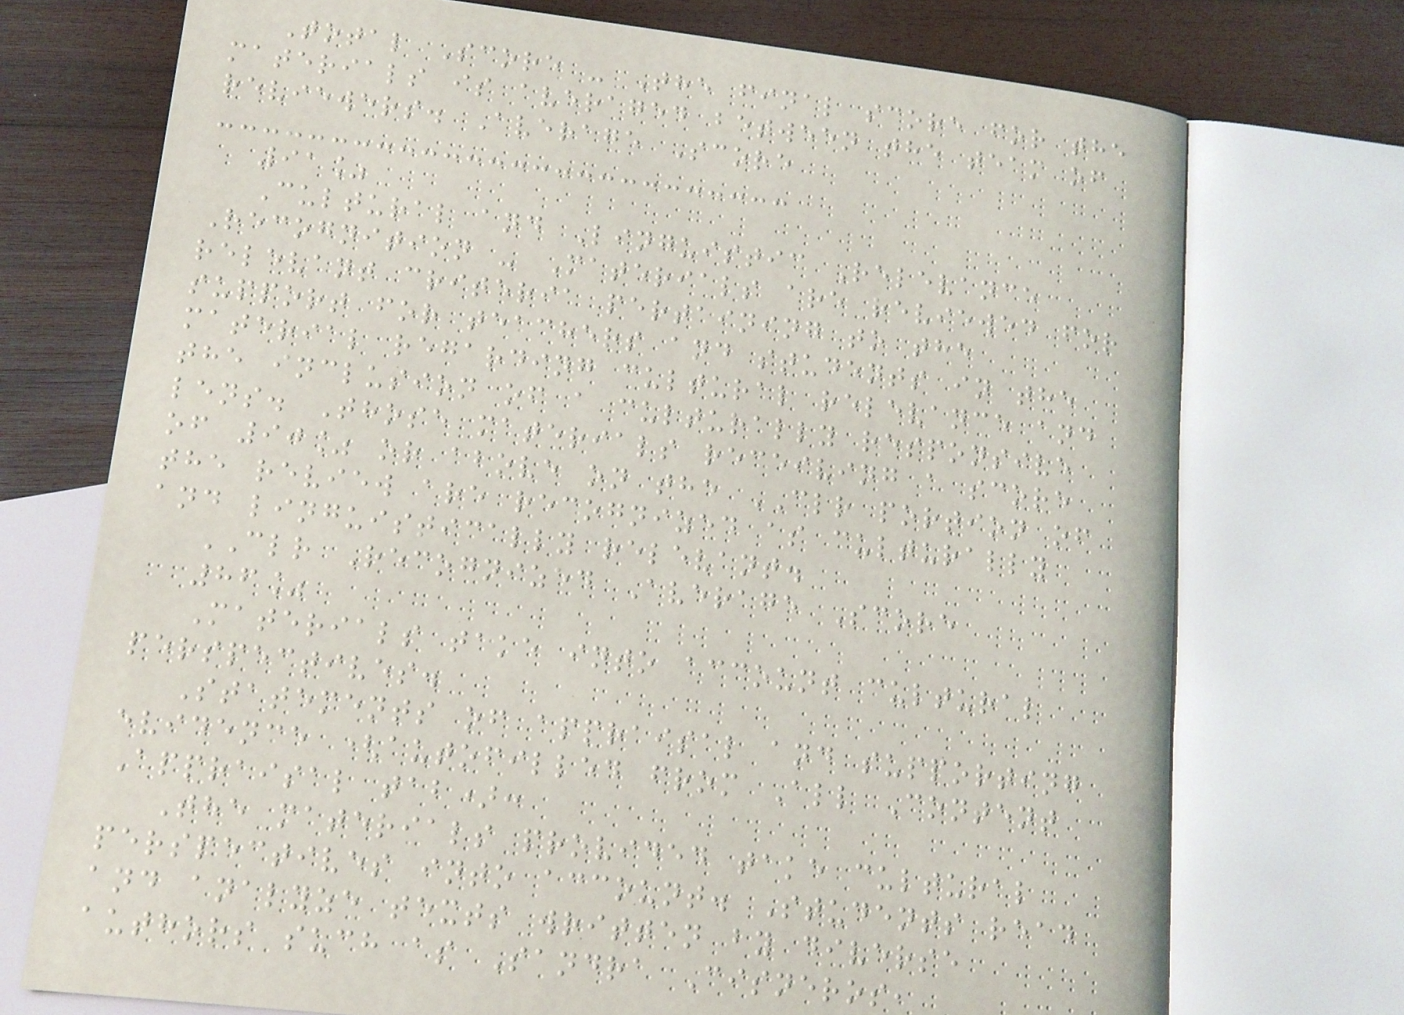Total Score - The final score for the
materials is averaged between the team of
reviewers. Average Score
91%
Cultural and Linguistic Relevance
Recognition - Materials are reviewed for
relevant criteria pertaining to the
support for teachers and students in the
material regarding cultural relevance and
the inclusion of a culturally responsive
lens. Those materials receiving a score
of 90% or above on the CLR portion of
the review are recognized as culturally
and linguistically relevant.
CLR Recognized Average Score
86%
Materials take into account cultural
perspectives.
Statements of appraisal and supporting
evidence (autofilled from All Content
Appraisal tab):
The materials provided take cultural
perspectives into account. Students read
and analyze texts written by diverse
authors such as Sandra Cisneros,
